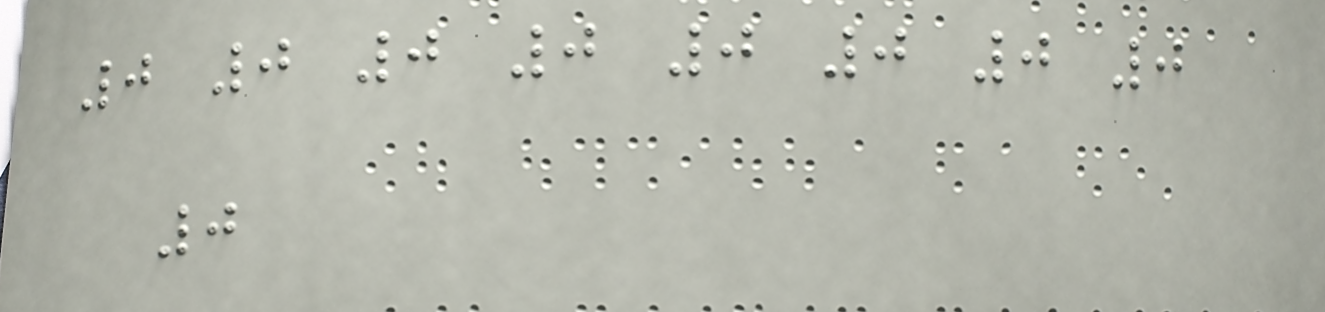0 0 0 0 0 0 0 0
0
